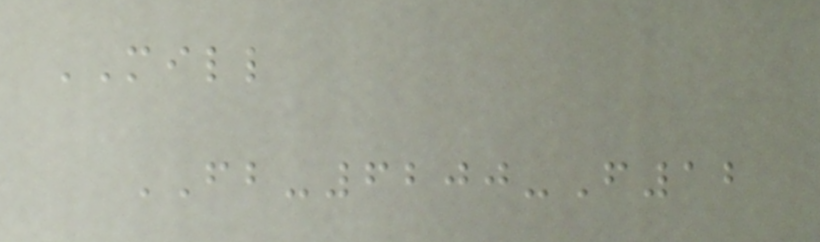MILL
FB-6200-F12
